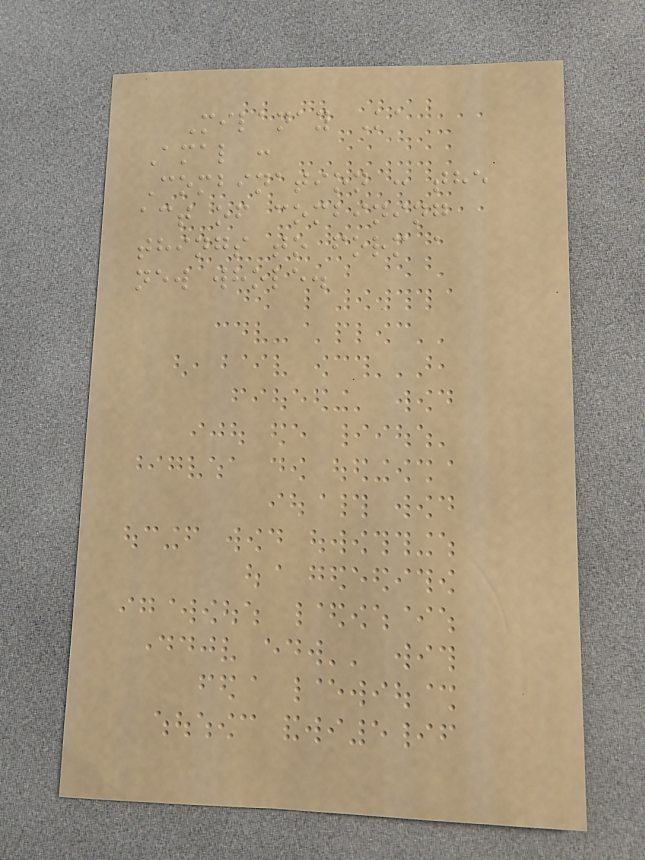Milanay Ka
Amal :
Combination : the
act of combining
things to form a
new whole.
